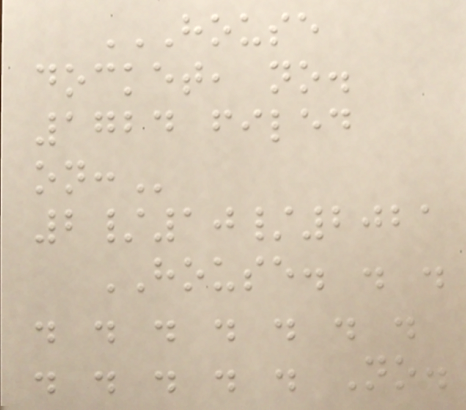HOUSE
DOCKET, NO.
1724 FILED
ON:
2/10/2021
HOUSE. . .
. . . . . . .
. . . . . No.
